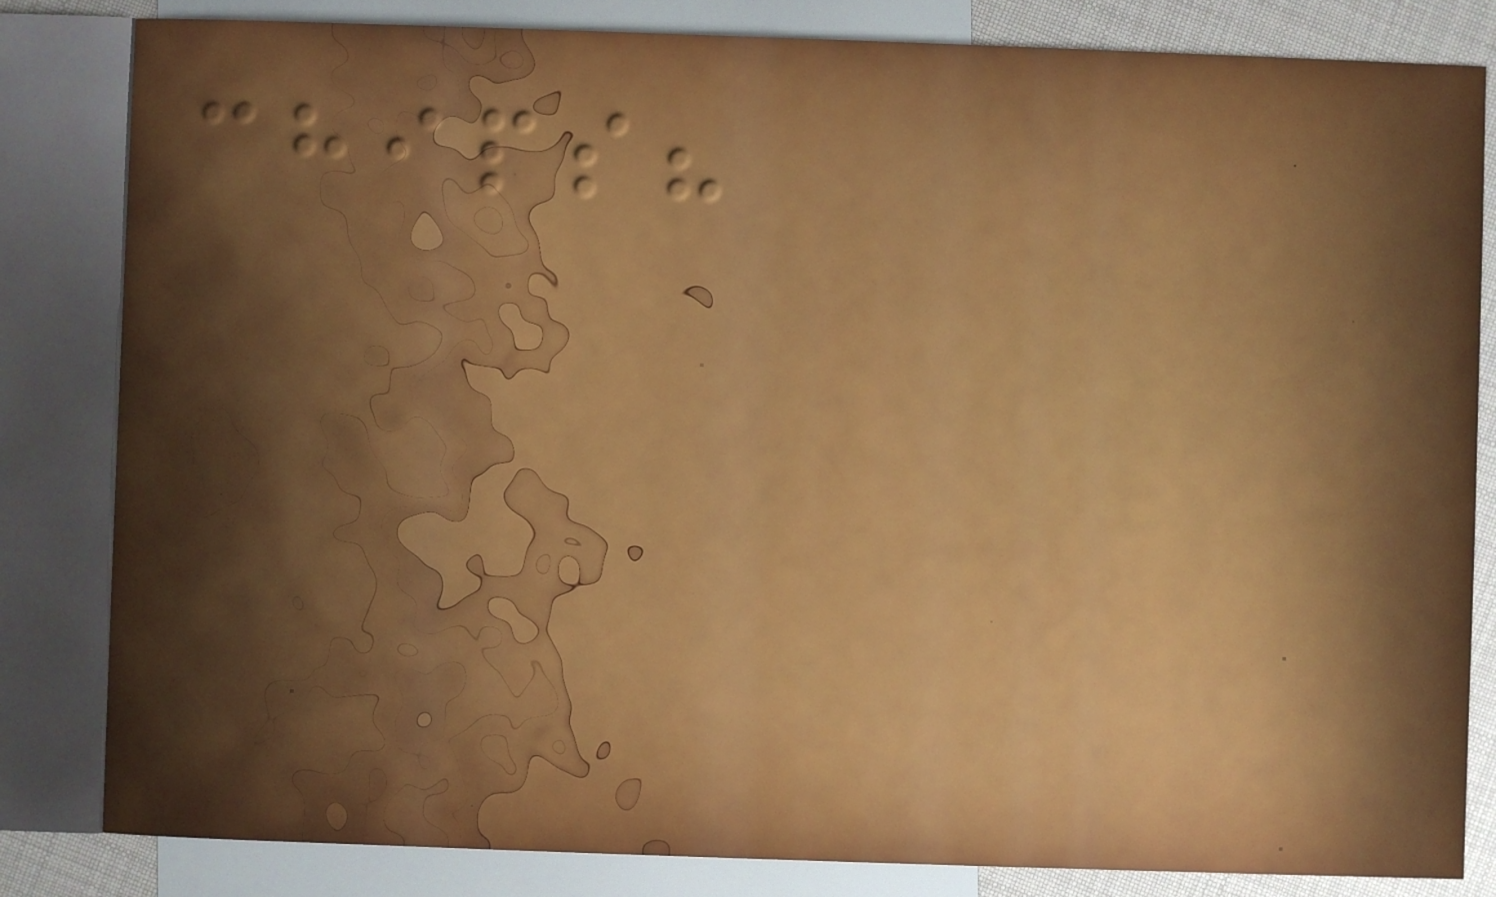chips?
